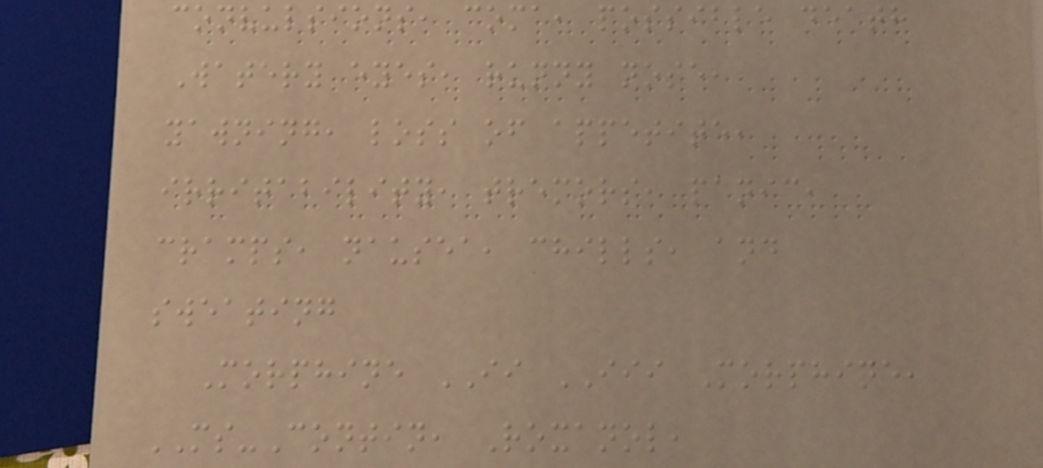convulsions, coma, possible death
Watery eyes, runny nose,
yawning, loss of appetite,
irritability, tremors, panic,
cramps, nausea, chills, and
sweating
Morphine II III Morphine,
MS-Contin, Roxanol,
